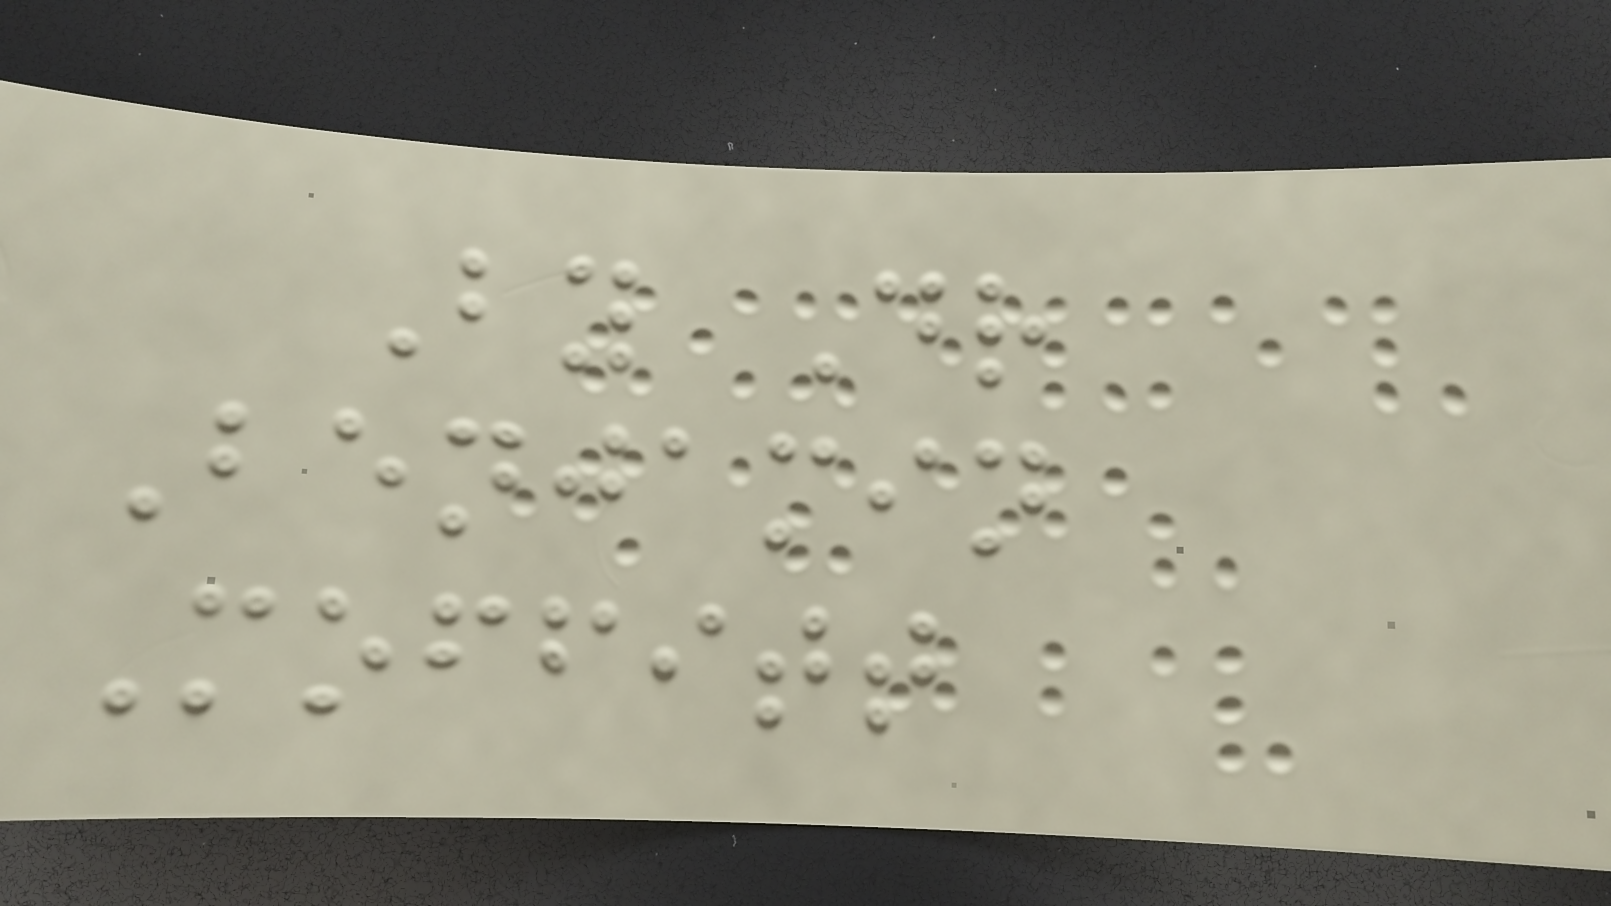By Dr
Benjamin
Moffitt
